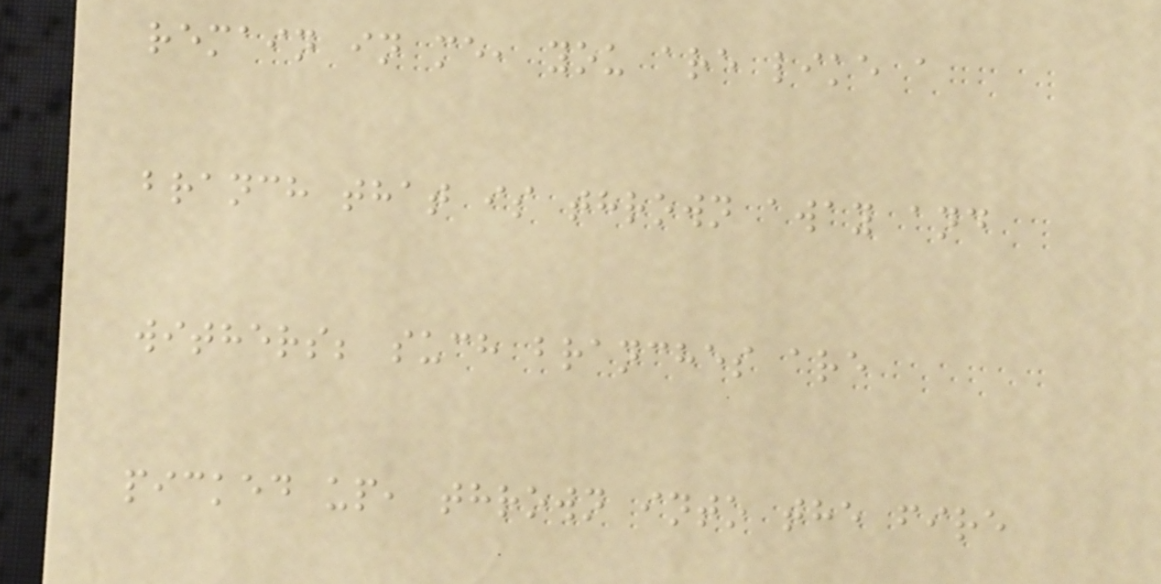remain in me, you are like a
branch that is thrown away and
withers; such branches are
picked up, thrown into the fire
